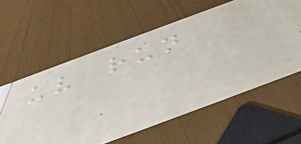uv run
